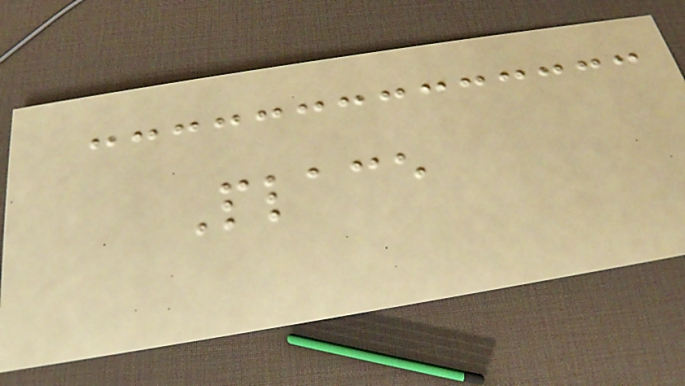Place
